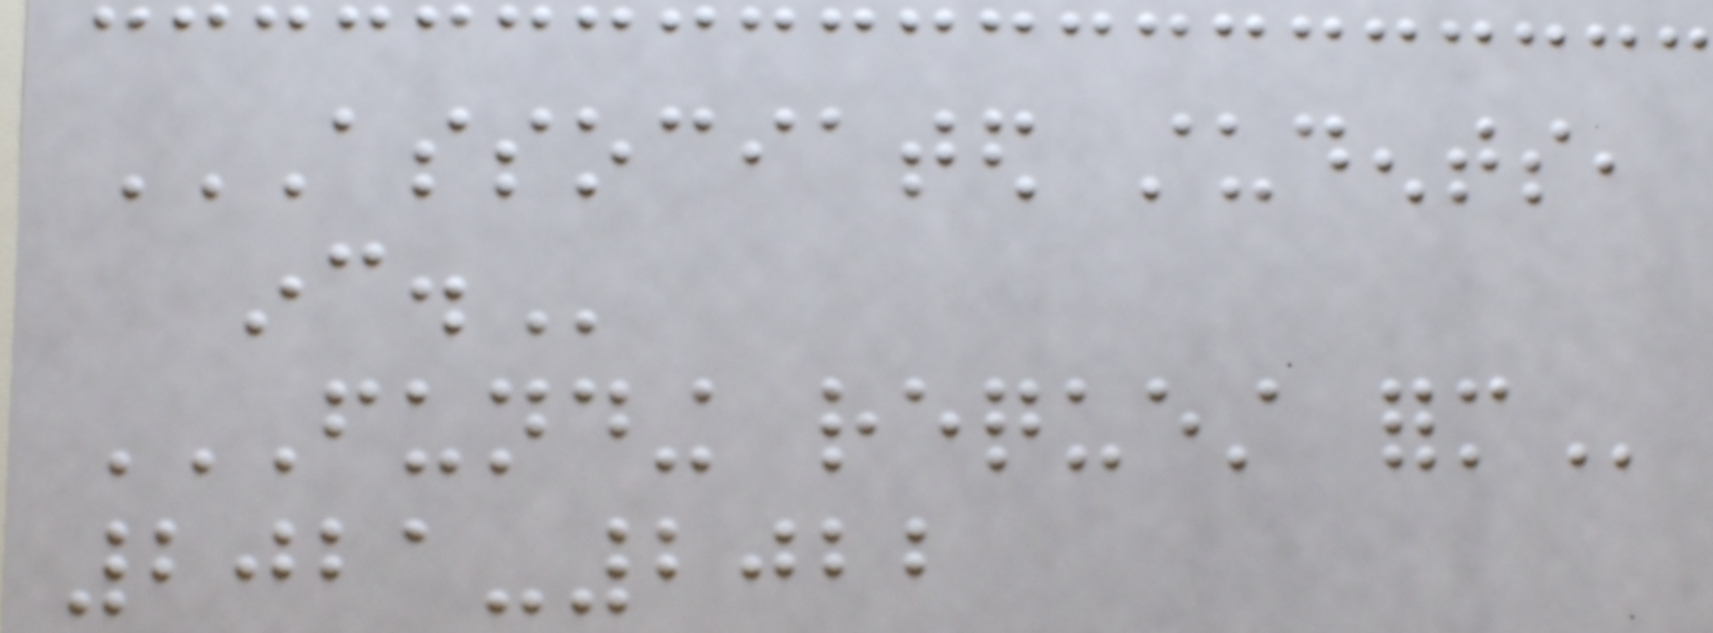ASSOCIATED STUDENTS,
INC.
FUNDING REQUEST FORM
2021-2022
